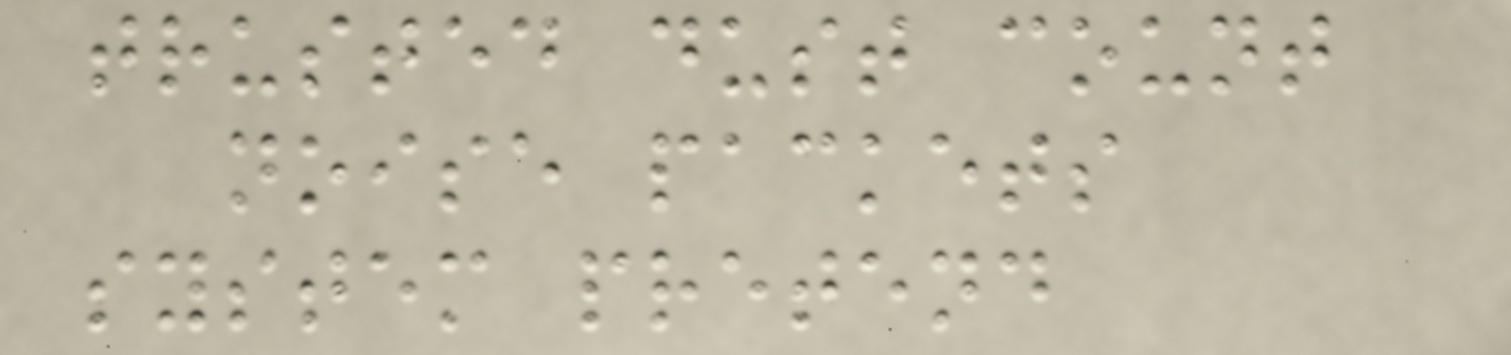trusted dust count
noise packets
system pretend
